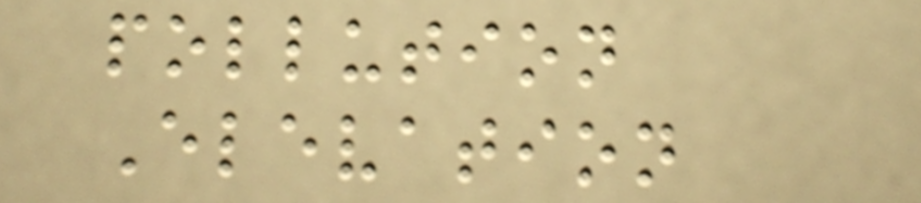pollution
Elevation
